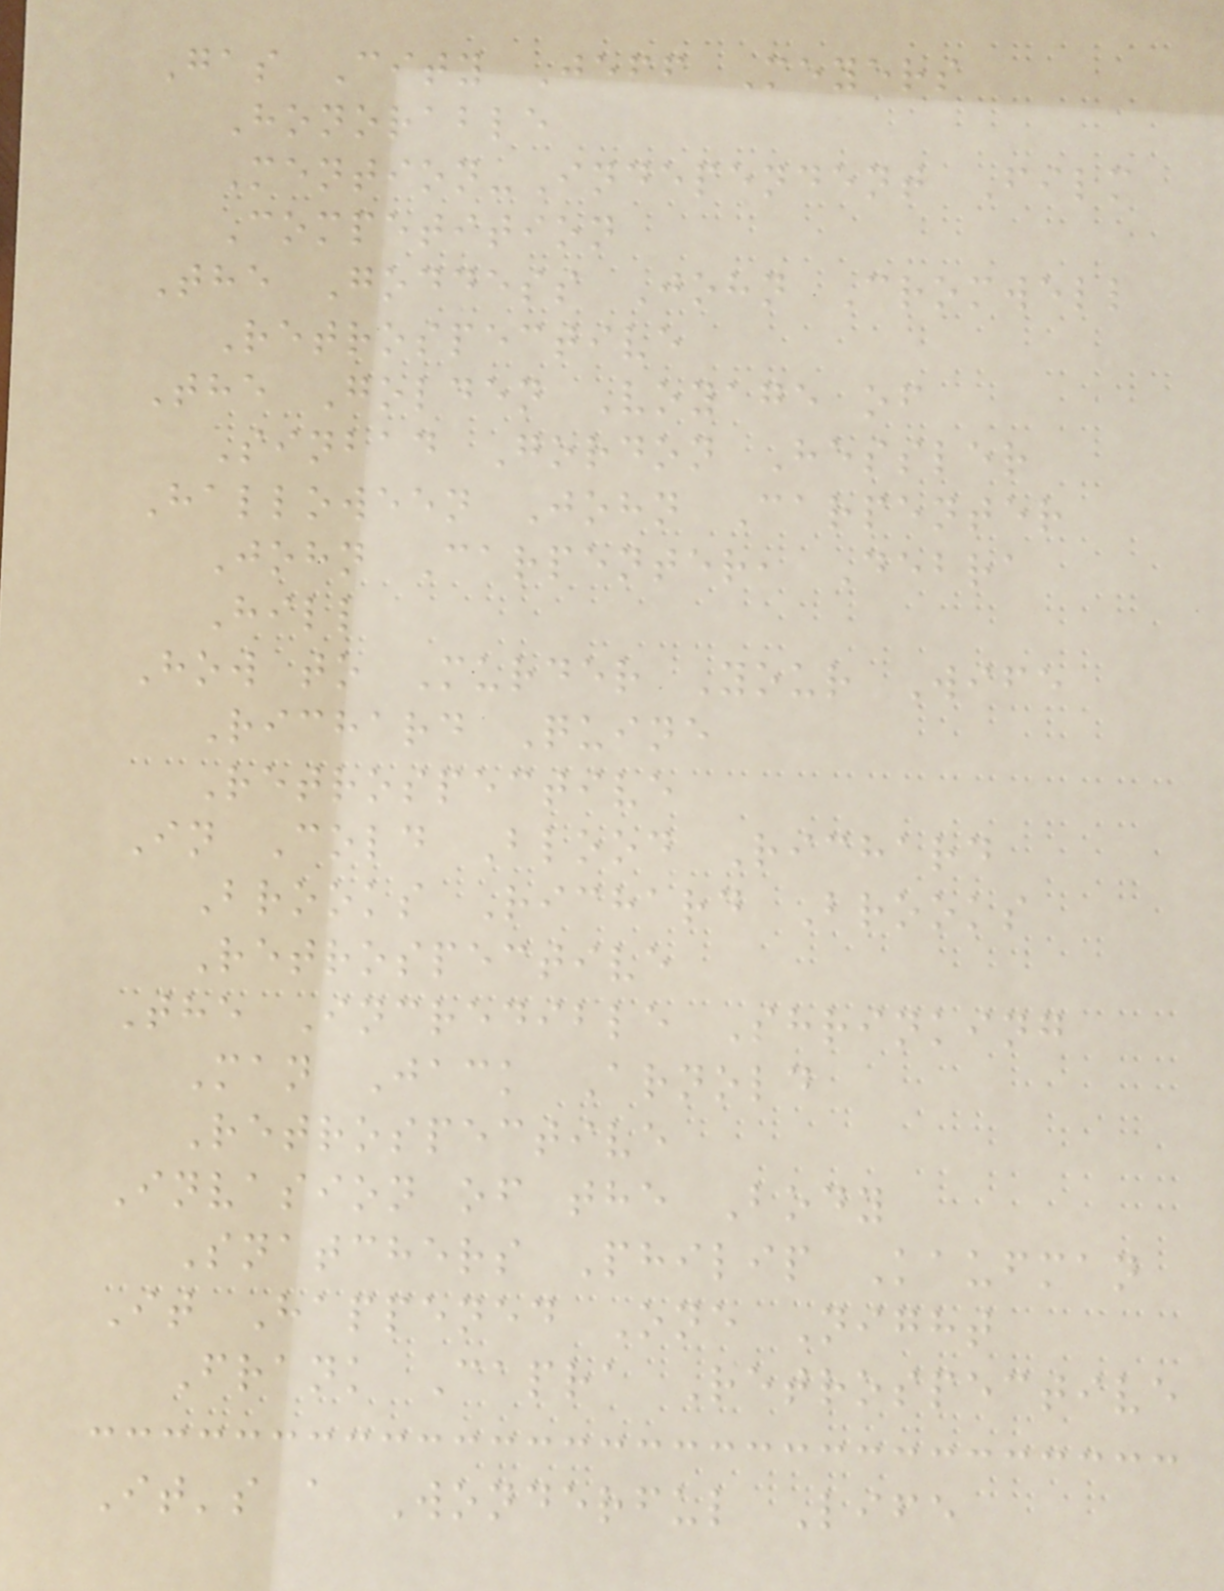Gas City Jeff Meyers
Honorable
Mention-Independent Film
Competition
The Goddess John Cromwell
Retrospective
The Golden Voyage of
Sinbad Gordon Hessler
Halloween John Carpenter
John Carpenter, Debra
Hill
How to Murder Your Wife
Richard Quine
Retrospective
In Cold Blood Richard
Brooks Richard Brooks
Retrospective
The Incredible Shrinking
Man Jack Arnold
Retrospective
Invasion of the Body
Snatchers Philip Kaufman
It Happened One Night
Frank Capra Retrospective
It's a Wonderful Life
